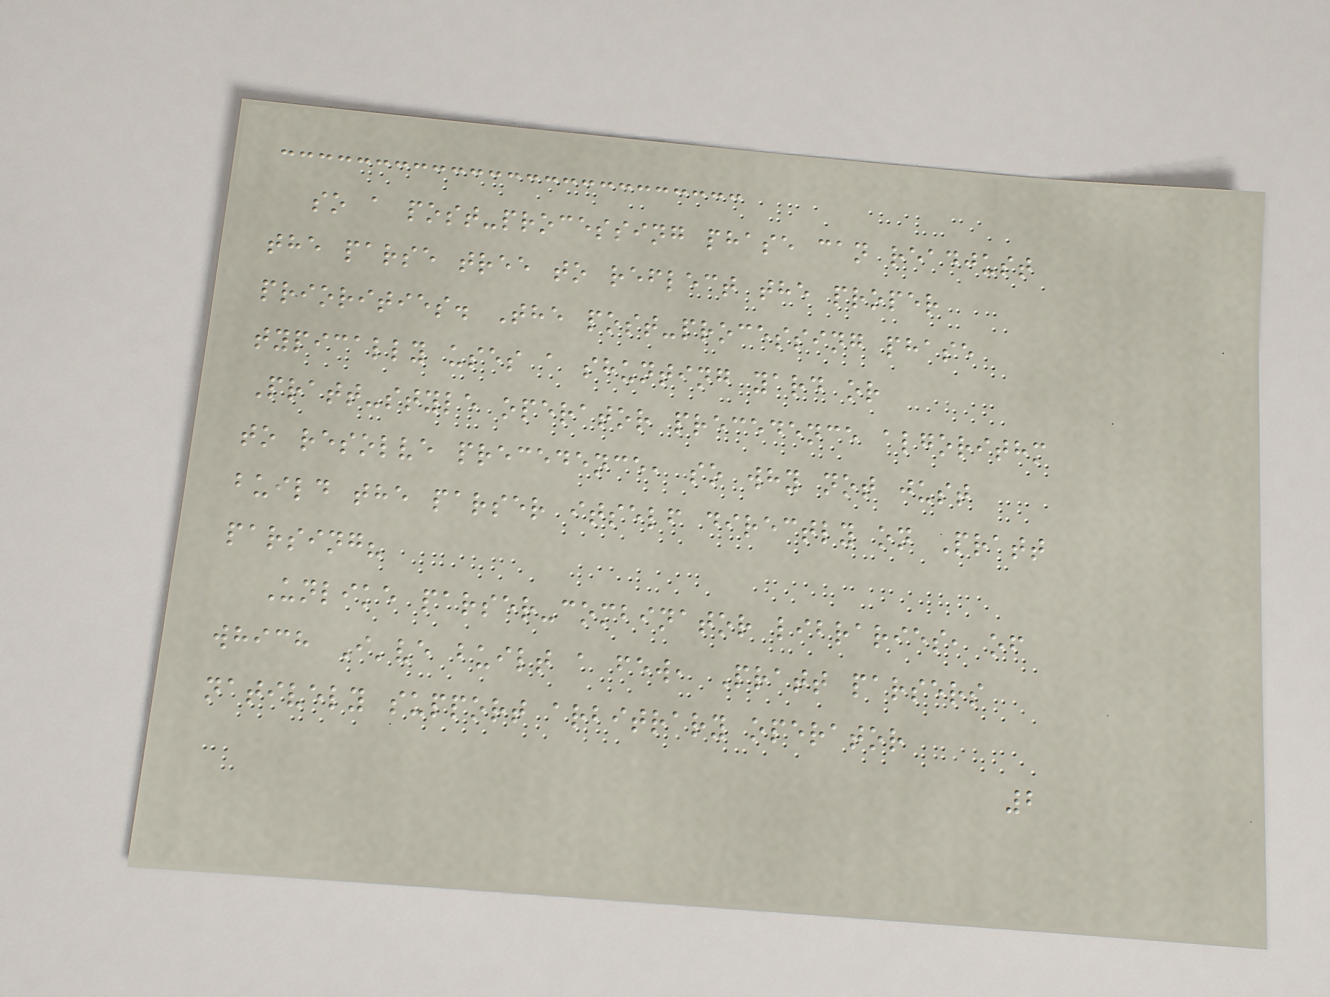so a post-processing phase can readjust
the parse tree to reflect the proper
priorities. The post-processing phase
typically uses a shunting yard or
Pratt-style operator precedence algorithm
to resolve precedence, so why not just
build the parser itself directly on Pratt
parsing?
Unlike parser-combinator libraries, of
which I've built a few, Pratt parsers
natively support arbitrary operator
2
